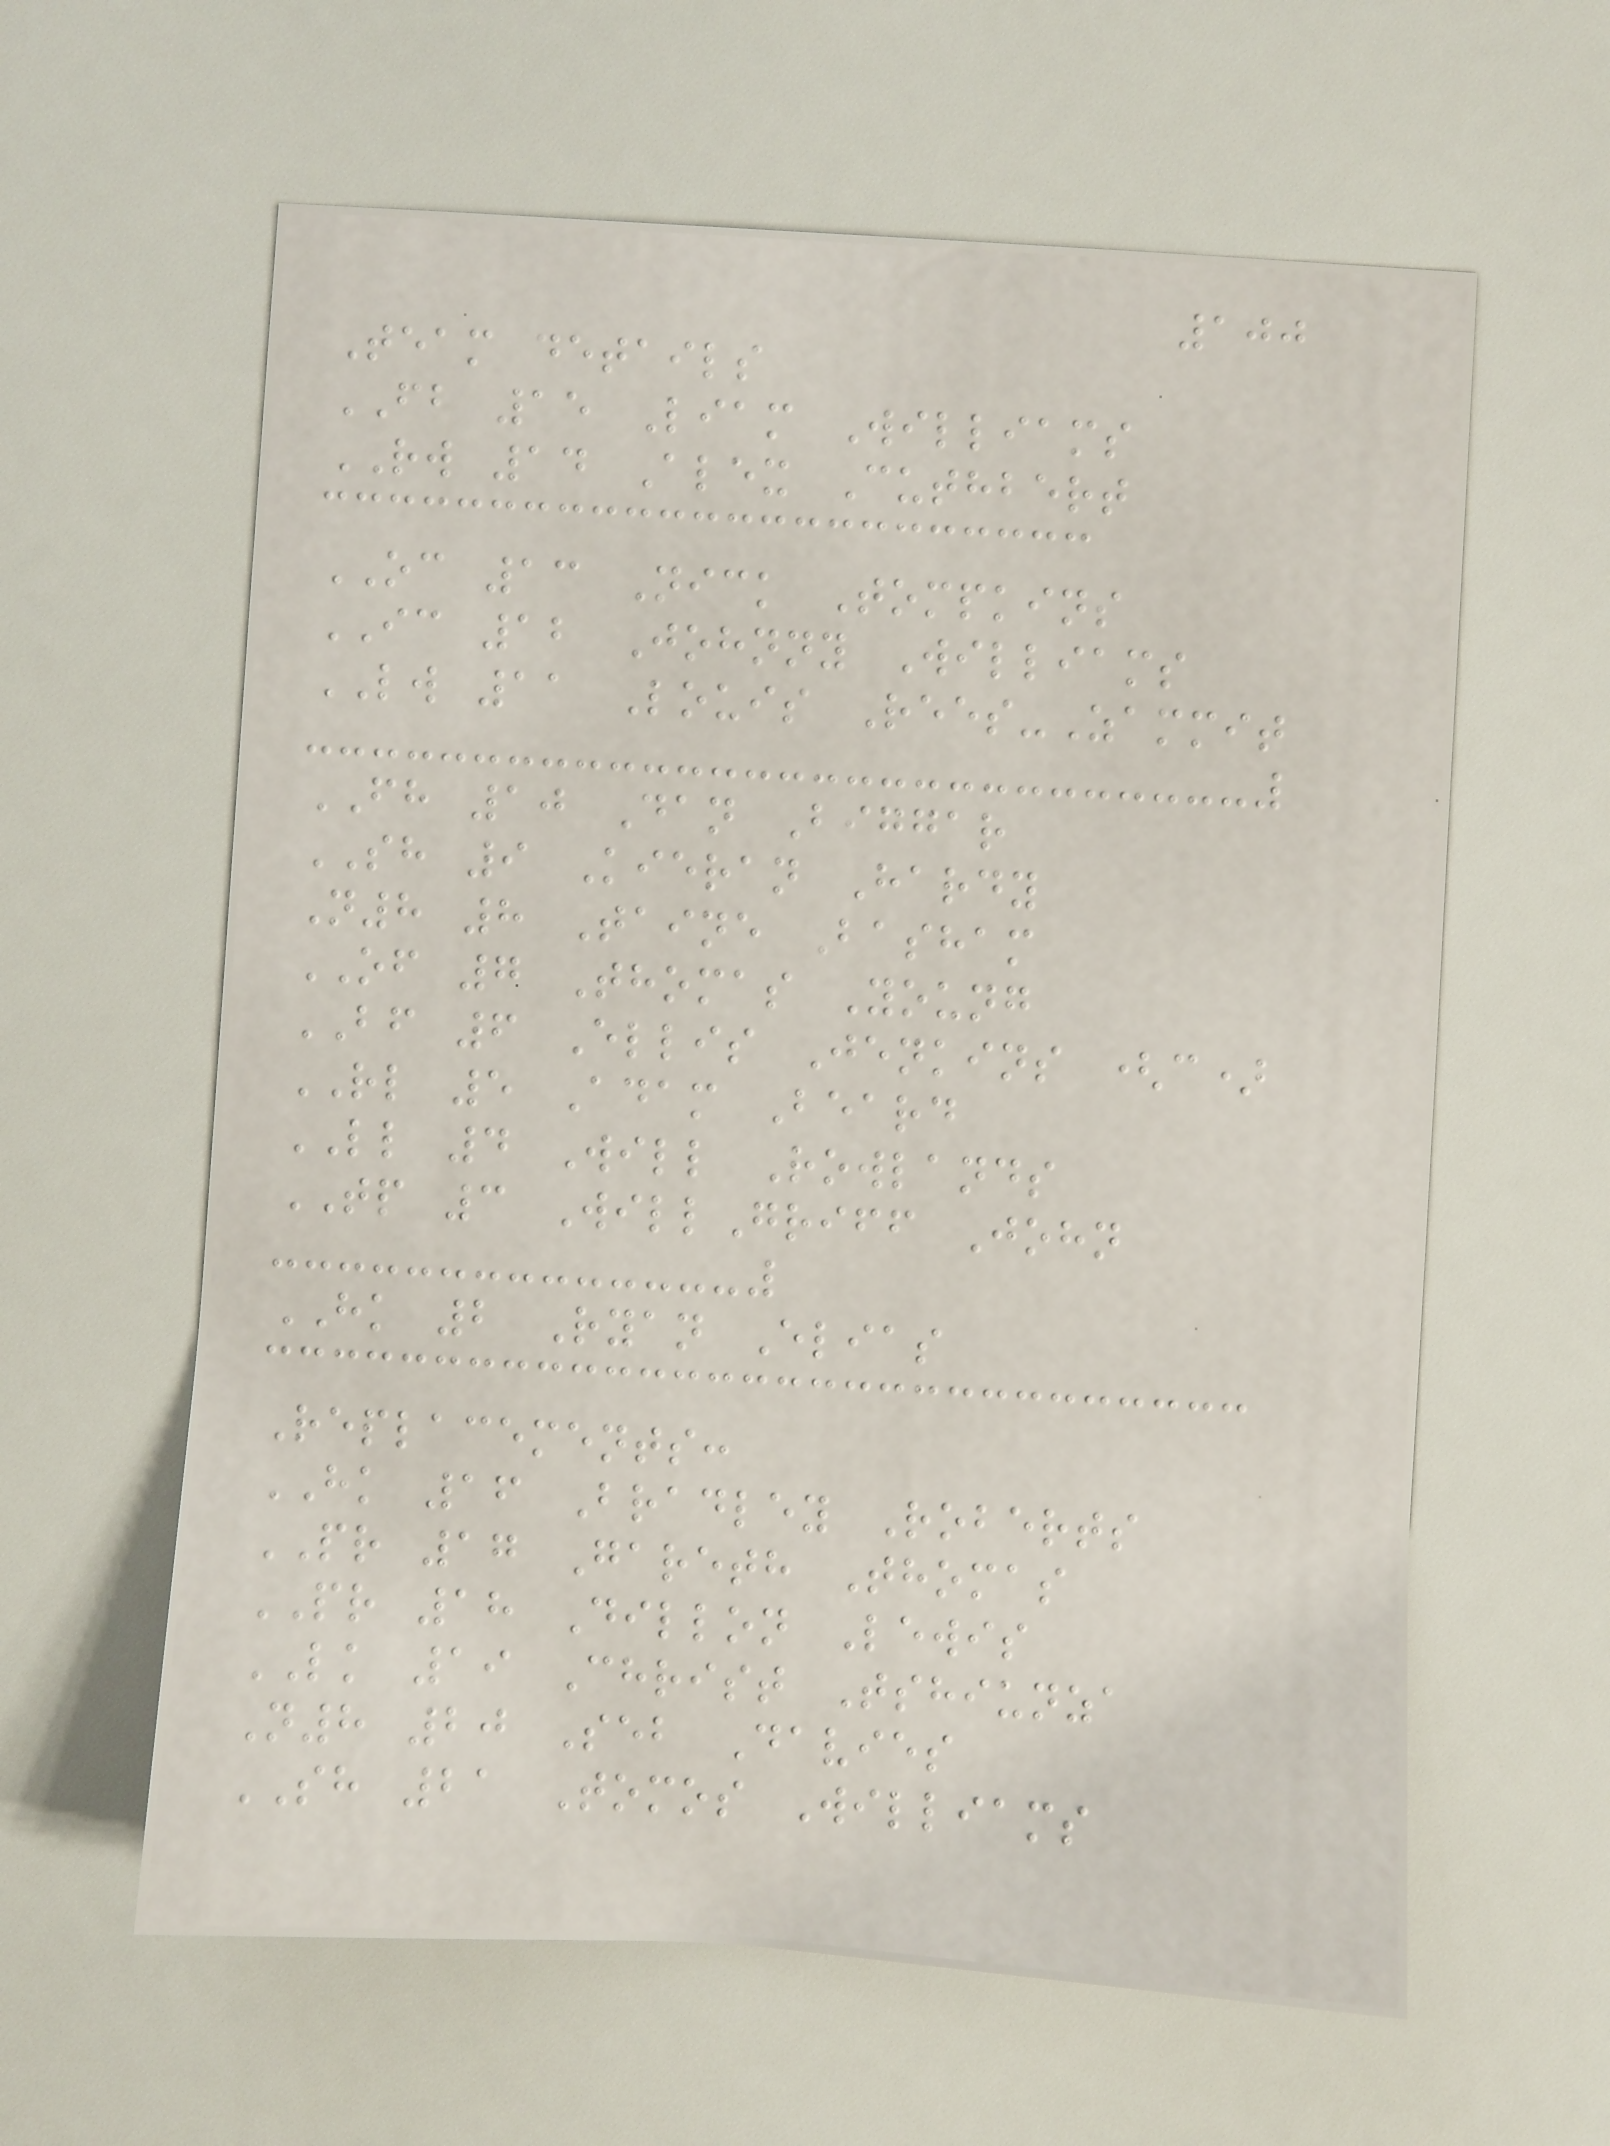100
Team details
FB 15 Liam Williams
RW 14 Alex Cuthbert
OC 13 Nick Tompkins
IC 12 Johnny Williams
LW 11 Louis Rees-Zammit
FH 10 Dan Biggar
SH 9 Kieran Hardy
N8 8 Taine Basham
OF 7 Thomas Young
BF 6 Ellis Jenkins (c)
RL 5 Adam Beard
LL 4 Will Rowlands
TP 3 WillGriff John
HK 2 Ryan Elias
Replacements:
HK 16 Bradley Roberts
PR 17 Gareth Thomas
PR 18 Dillon Lewis
LK 19 Christ Tshiunza
N8 20 Seb Davies
SH 21 Tomos Williams
